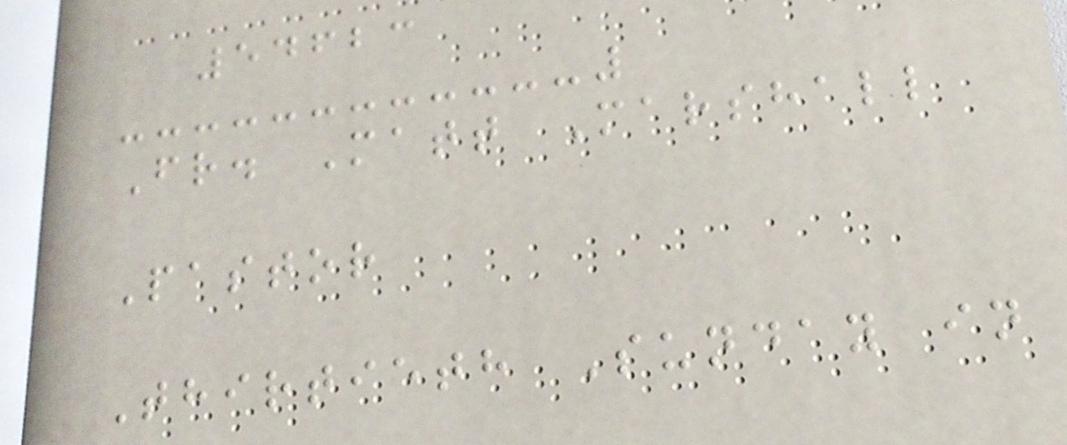54623
Fr. Matt Marshall
Pastor
Thirtieth Sunday in
